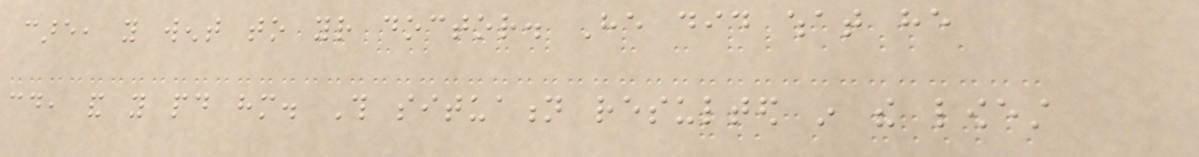care, you went to your doctor. He did what he
could, and you paid him. This situation resulted in the lowest
